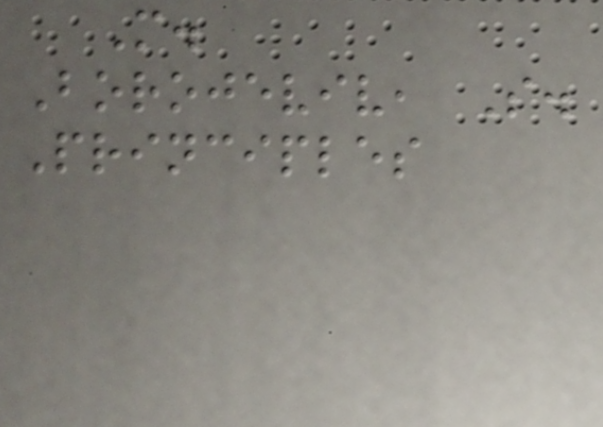M.
Borojeviv, S.
Principles
